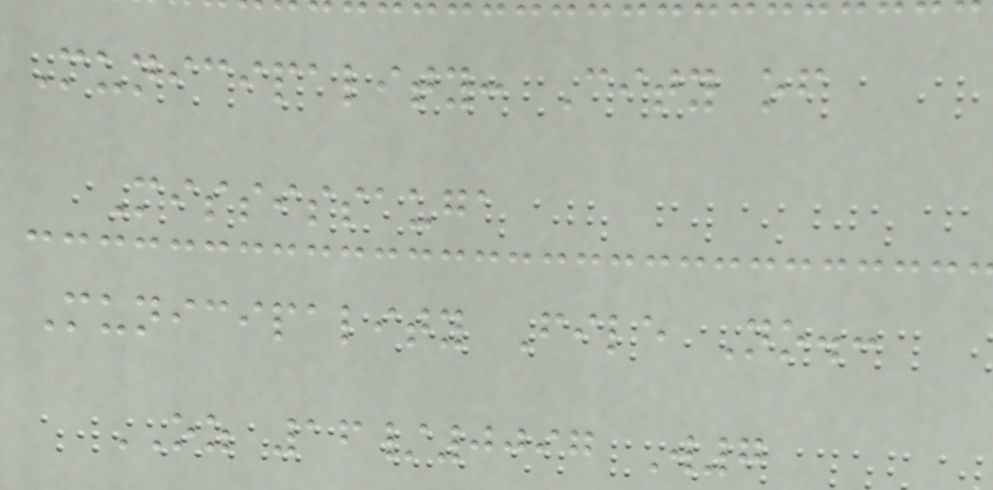Municipality: City of
Mississauga
Municipality File No.:
OZ 16/0097 W7
